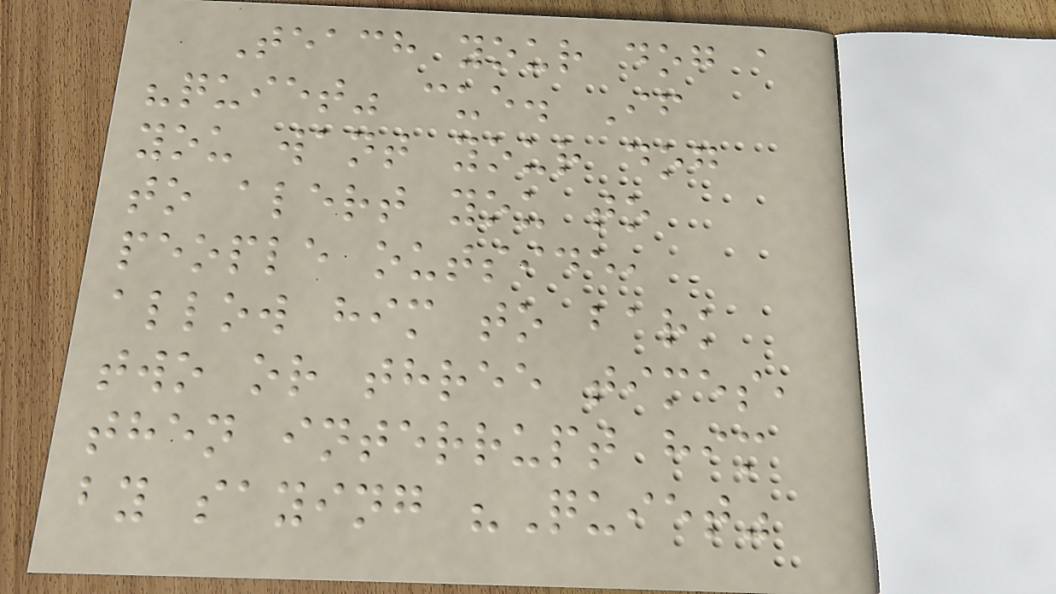Teach your dog a
"quiet" cue. If
you want your dog
to alert you to
people outside,
allow him to bark
two or three times,
then interrupt him
by saying "Quiet"
